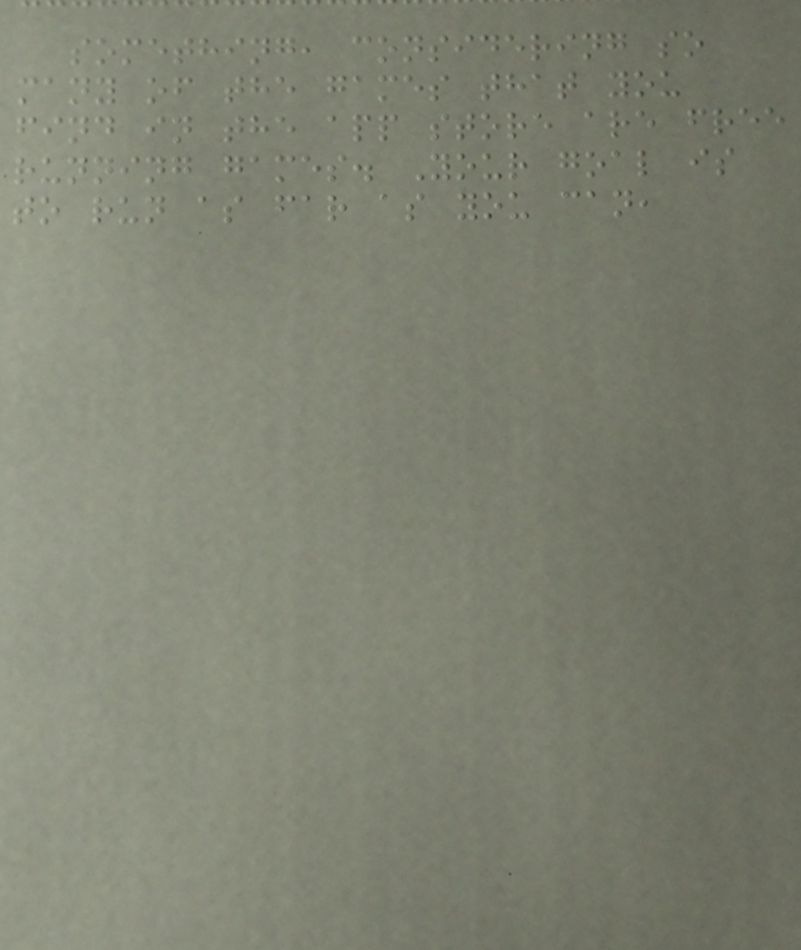something, considering so
many of the games that you
find in the app store are free
running games. Your goal is
to run as far as you can,
